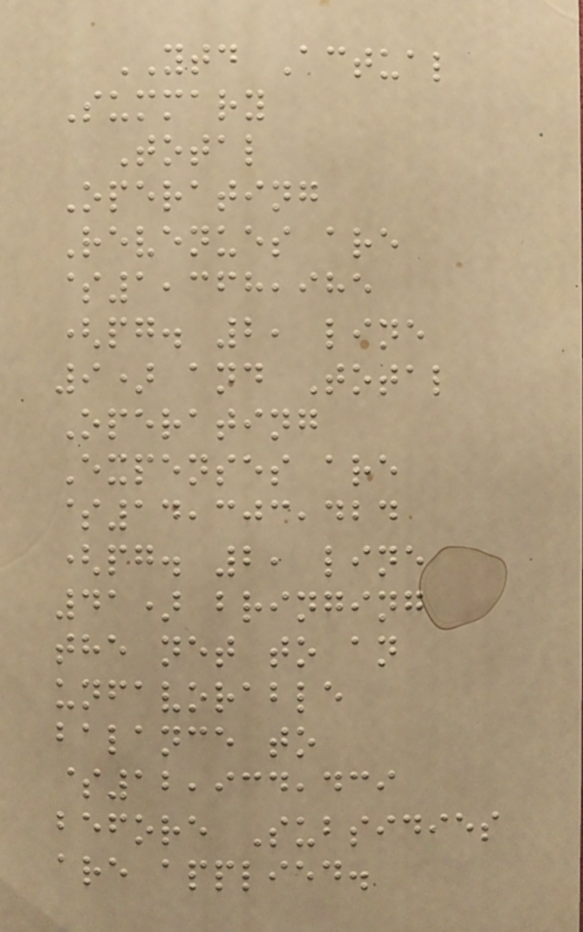YTD Actual
Summary
Total
Operating
Revenues are
$1,368,985
(pg. 2, line
9) and Total
Operating
Expenses are
$14,303,424
(pg. 2, line
41) bringing
the net to an
unfavorable
balance to
$12,934,439
before Subsidies
are applied.
